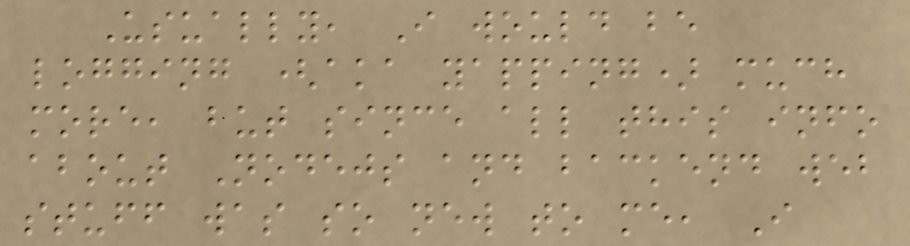Usually, I would be
logging (aka yapping) much
more, but since all this info
about Nodejs and backend web
stuff was so new to me, I
